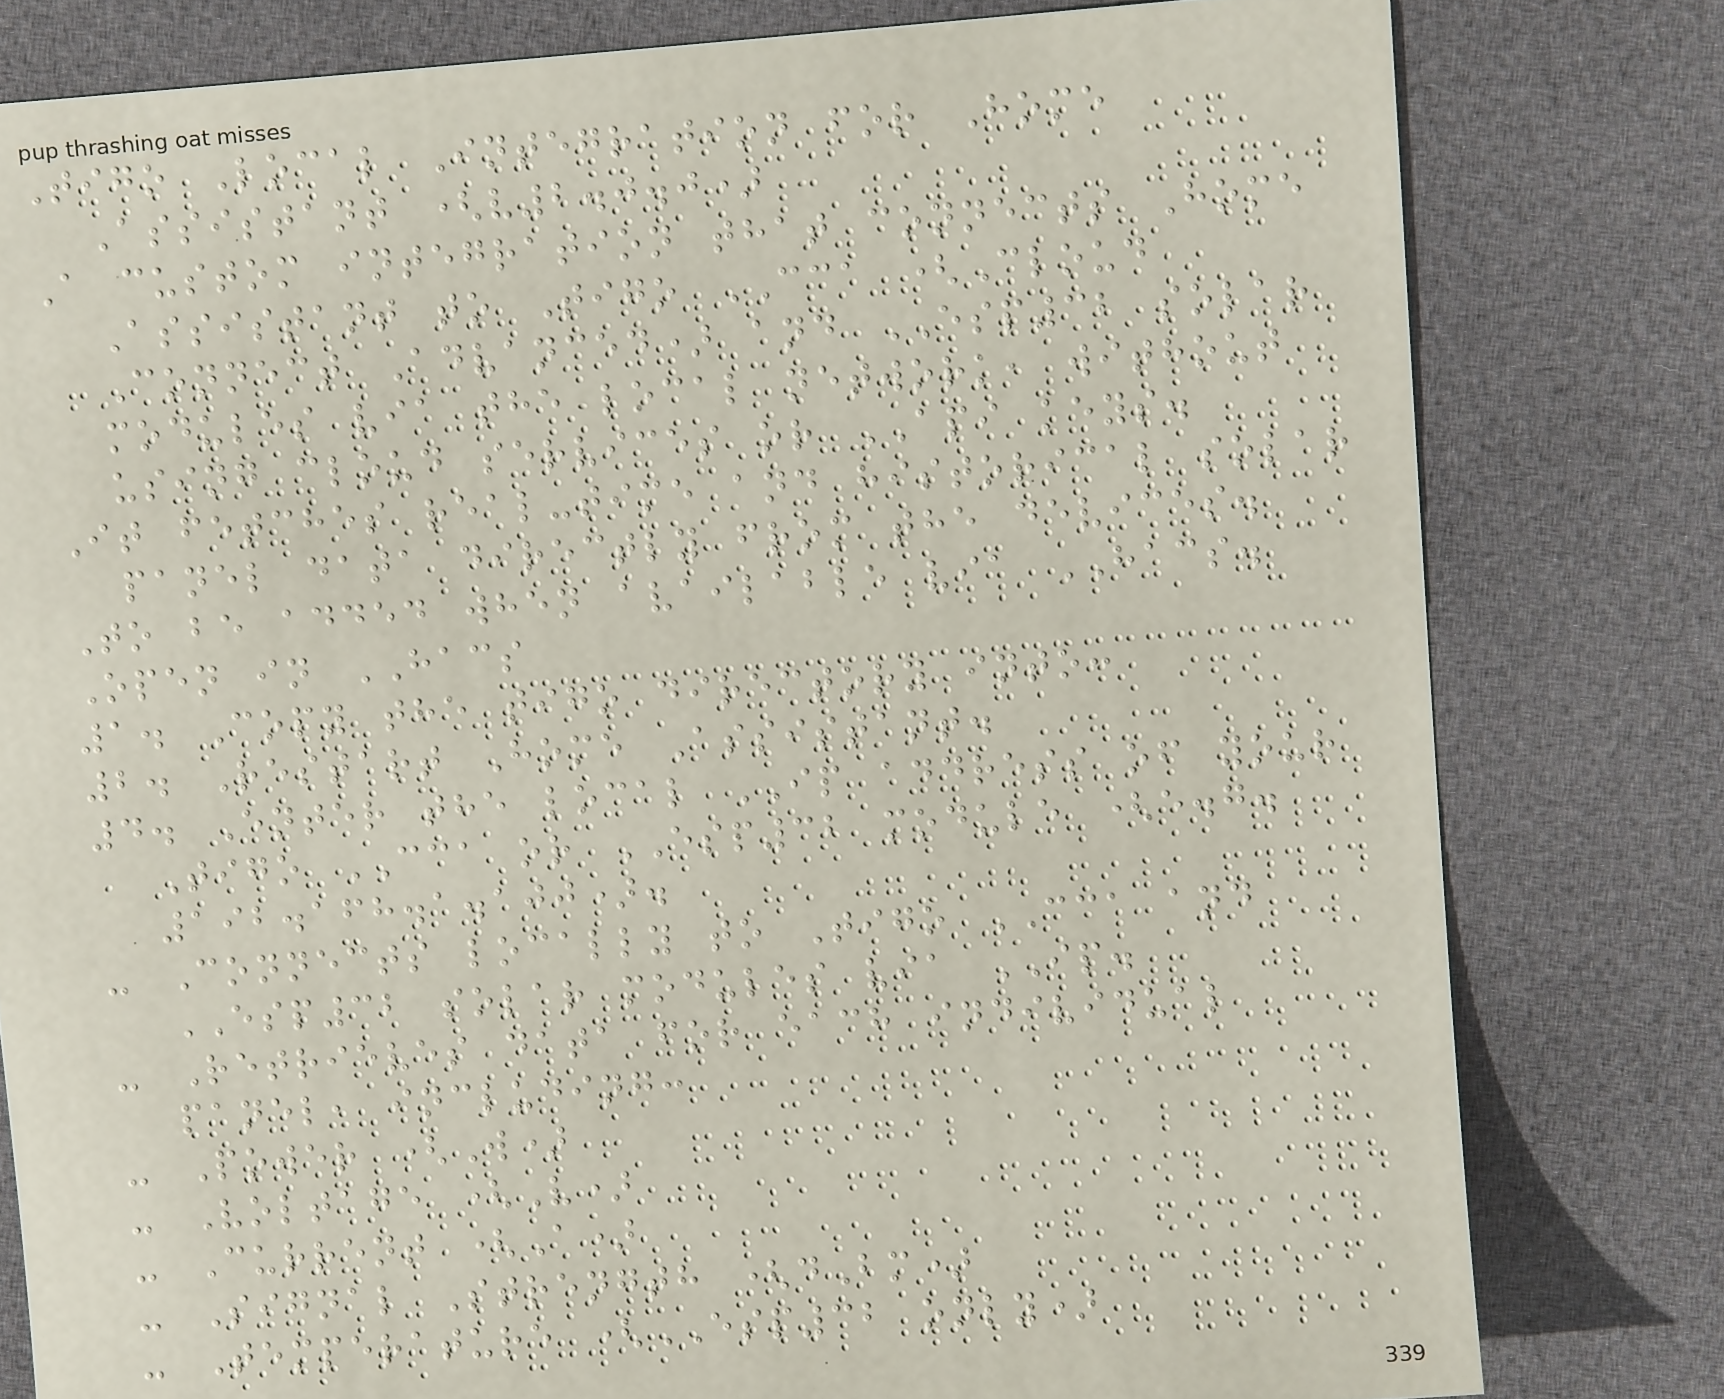Tigo Local Integration for Home
Assistant (v2.0.0)
A custom integration that connects Home
Assistant to Tigo CCA (Cloud
Connect Advanced) and ESP32 solar
modules via the local network, without
using cloud services or API keys.
It fetches real-time and historical solar
panel data directly from the devices.
To be added when available via HACS.
Open in HACS
1. Copy the tigo directory into:
2. Restart Home Assistant.
4. Enter the local IP address of your
Tigo CCA or ESP32 module (e.g.
192.168.1.100).
- Connects locally to Tigo CCA and
ESP32 solar modules via IP.
- Retrieves data for each individual
panel, including:
- Power (W)
- Voltage (V)
- Current (A)
- Signal Strength (dBm)
- Temperature (ESP32 only)
